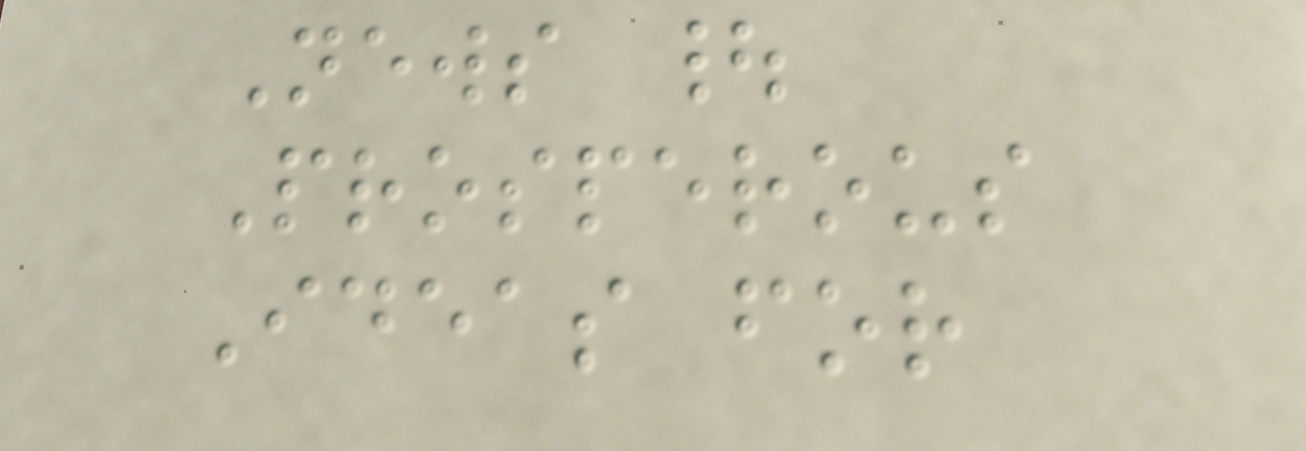News |
Prosperous
Ideas for
